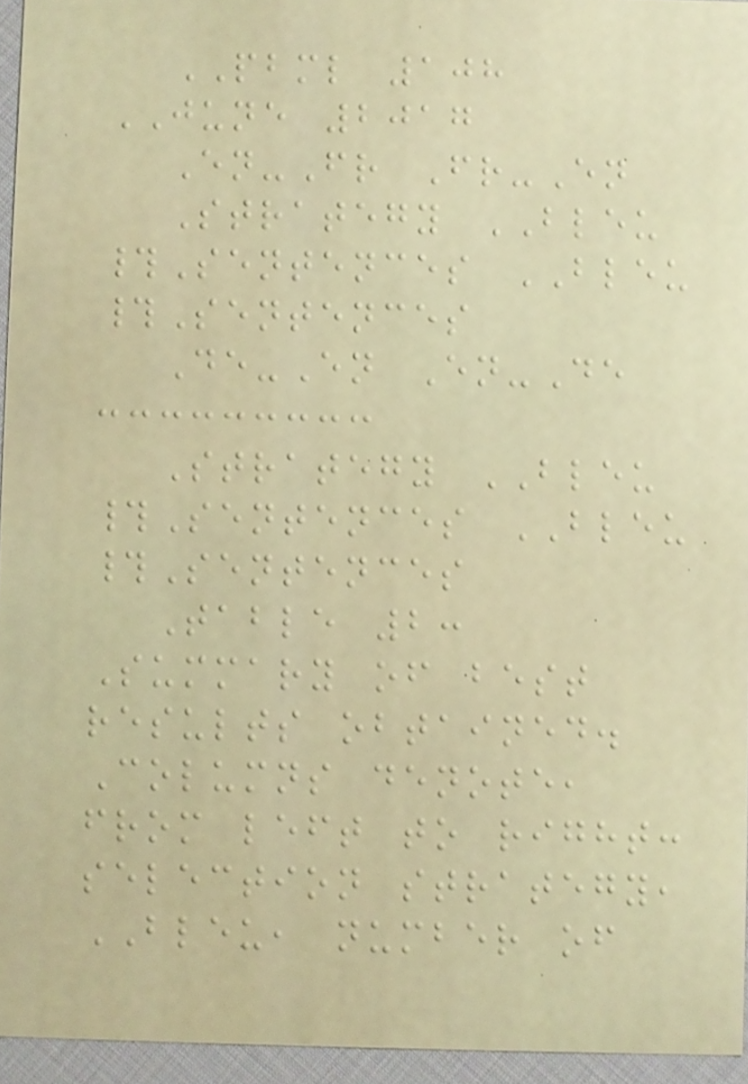PBML 108
JUNE 2017
En-Fr Fr-En
Strategy BLEU
#Sentences BLEU
#Sentences
De-En En-De
Strategy BLEU
#Sentences BLEU
#Sentences
Table 2:
Summary of best
results obtained.
Columns denote,
from left to right:
selection strategy,
BLEU, number of
